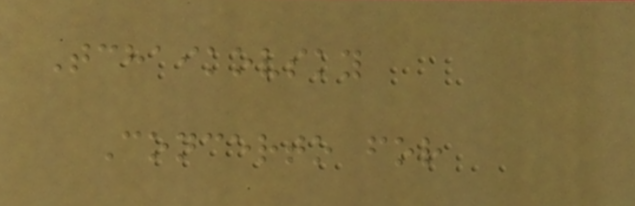Tchaikovsky
Concerto for
